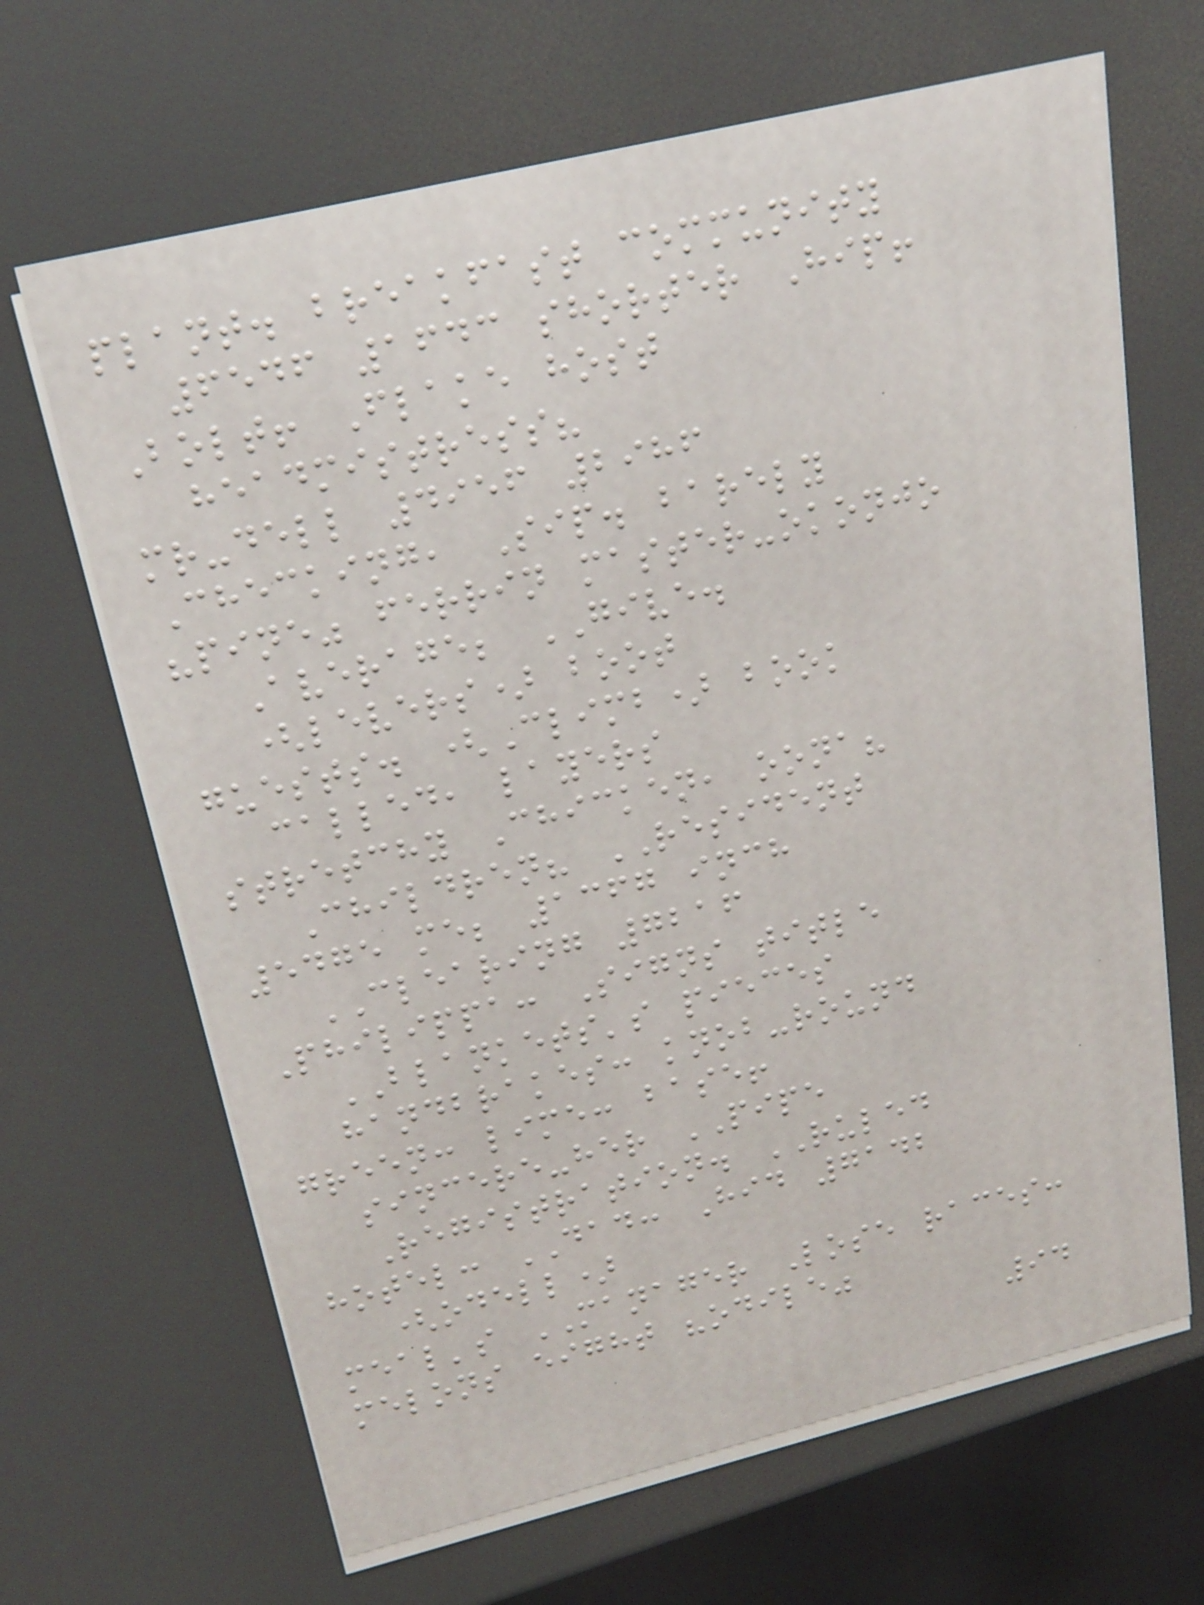plant. breakfast community
6546 1643 shorter Hip!
Bolt! Flake host
headmistress?
mr-dell 4956 2986
Checking, Sip. barely
"pine" ferrin master-okonjo
Average; GIVE.
(levers) boot
guests. (Climb) book
called, layers
stretchy Chicken, oona?
Children? RESIDENT
5475 me; 1367 inch
CLEARING 7216
Philippa: Signs title
BLANKETS's pieces
handbrakes: knob-round
green: lime: base!
sincere-her PIPE
Registration. RULED
hotel: DAD: Hid 7142
(odell)
meal's MANAGER Lose races:
melons eight "odile"
94
